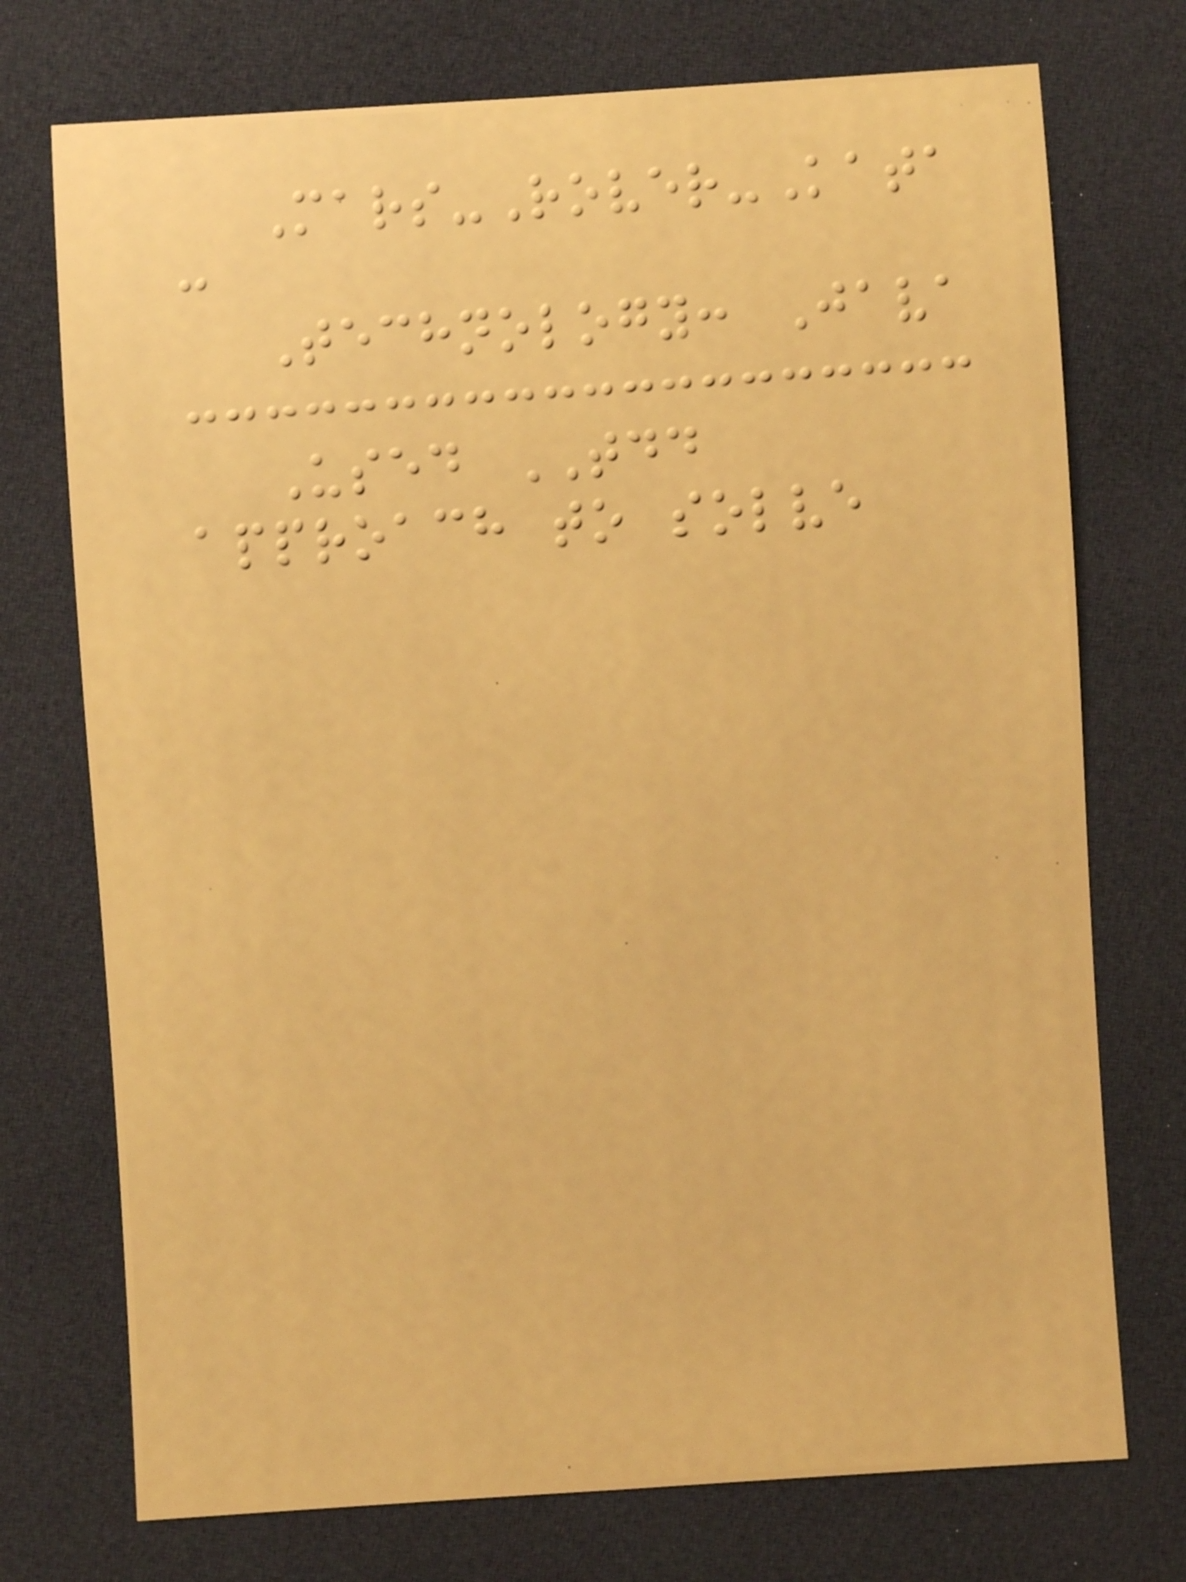Mars-Rover-Kata
:
Technology: Java
Used TDD
approach to solve
